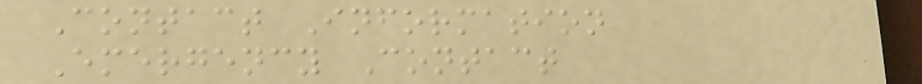Contact Information
Emergency Contact
